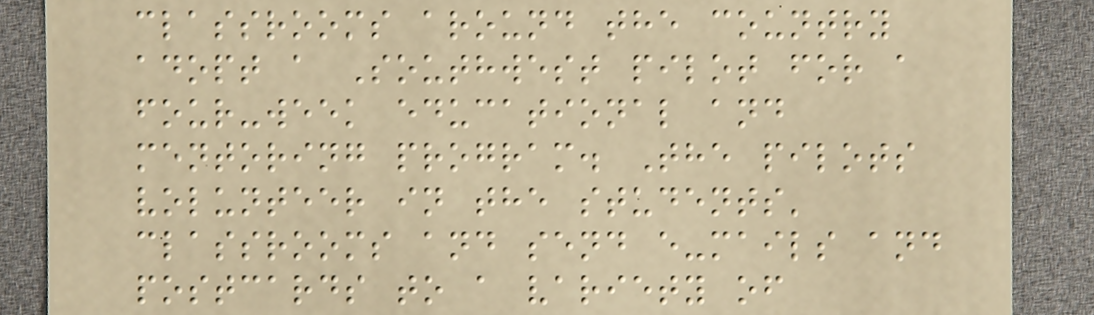classrooms around the country
adopt a Southwest pilot for a
four-week educational and
mentoring program. The pilots
volunteer in the students'
classrooms and send e-mails and
postcards to a variety of
